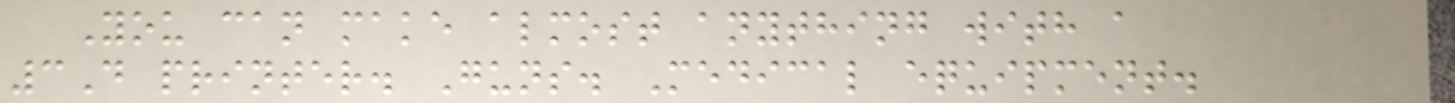You can make almost anything with a
3D printer. Guns. Medical equipment.
